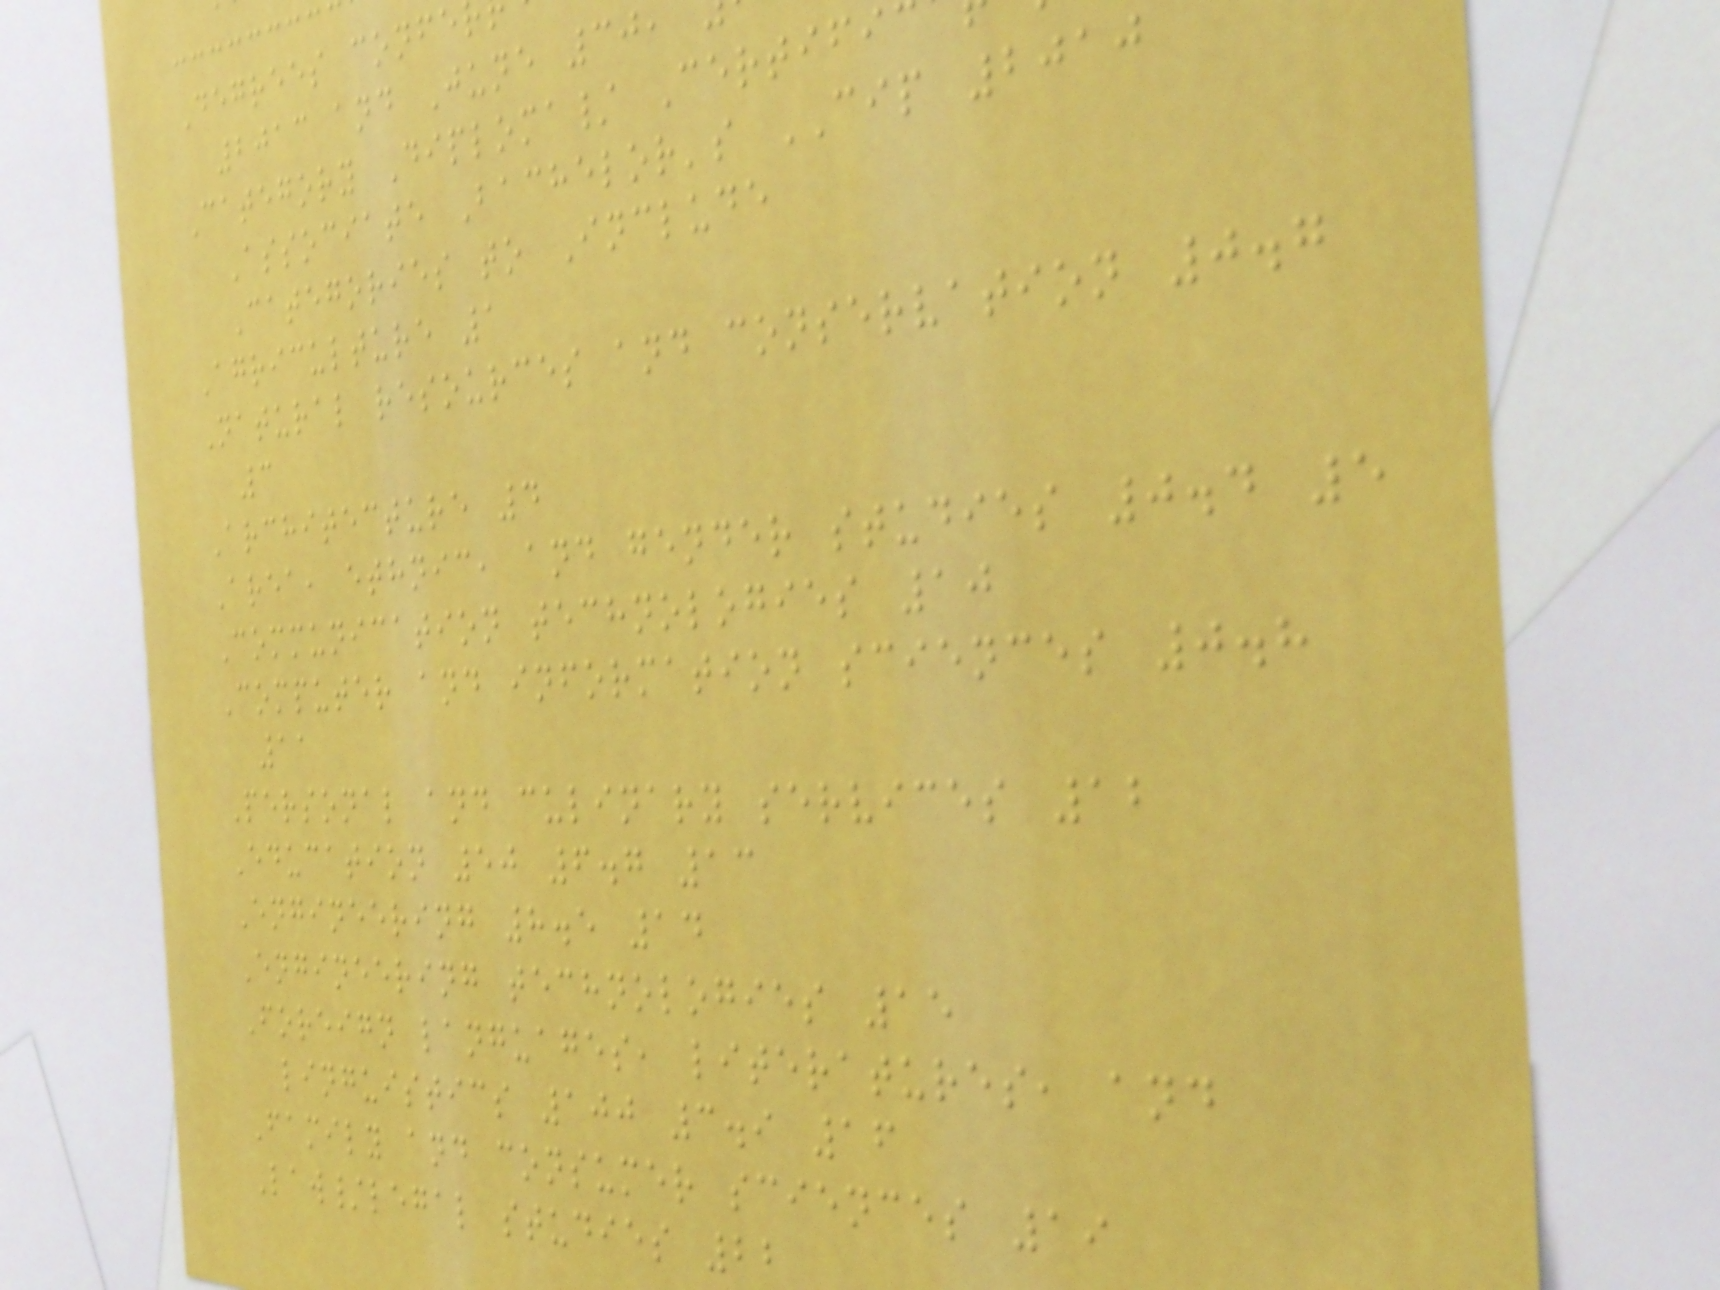Degrees confe
2013 and June 30,
Category Diploma/ Certifi
Associate Bachelor's CIP 2010
Categories to Include
Agriculture 1
Natural resources and conservation 0.7
3
Architecture 4
Area, ethnic, and gender studies 0.4 5
Communication technologies 10
Computer and information sciences 0.8
11
Personal and culinary services 12
Education 50 6.7 13
Engineering 8.5 14
Engineering technologies 15
Foreign languages, literatures, and
linguistics 100 3.9 16
Family and consumer sciences 19
Law/legal studies 22
